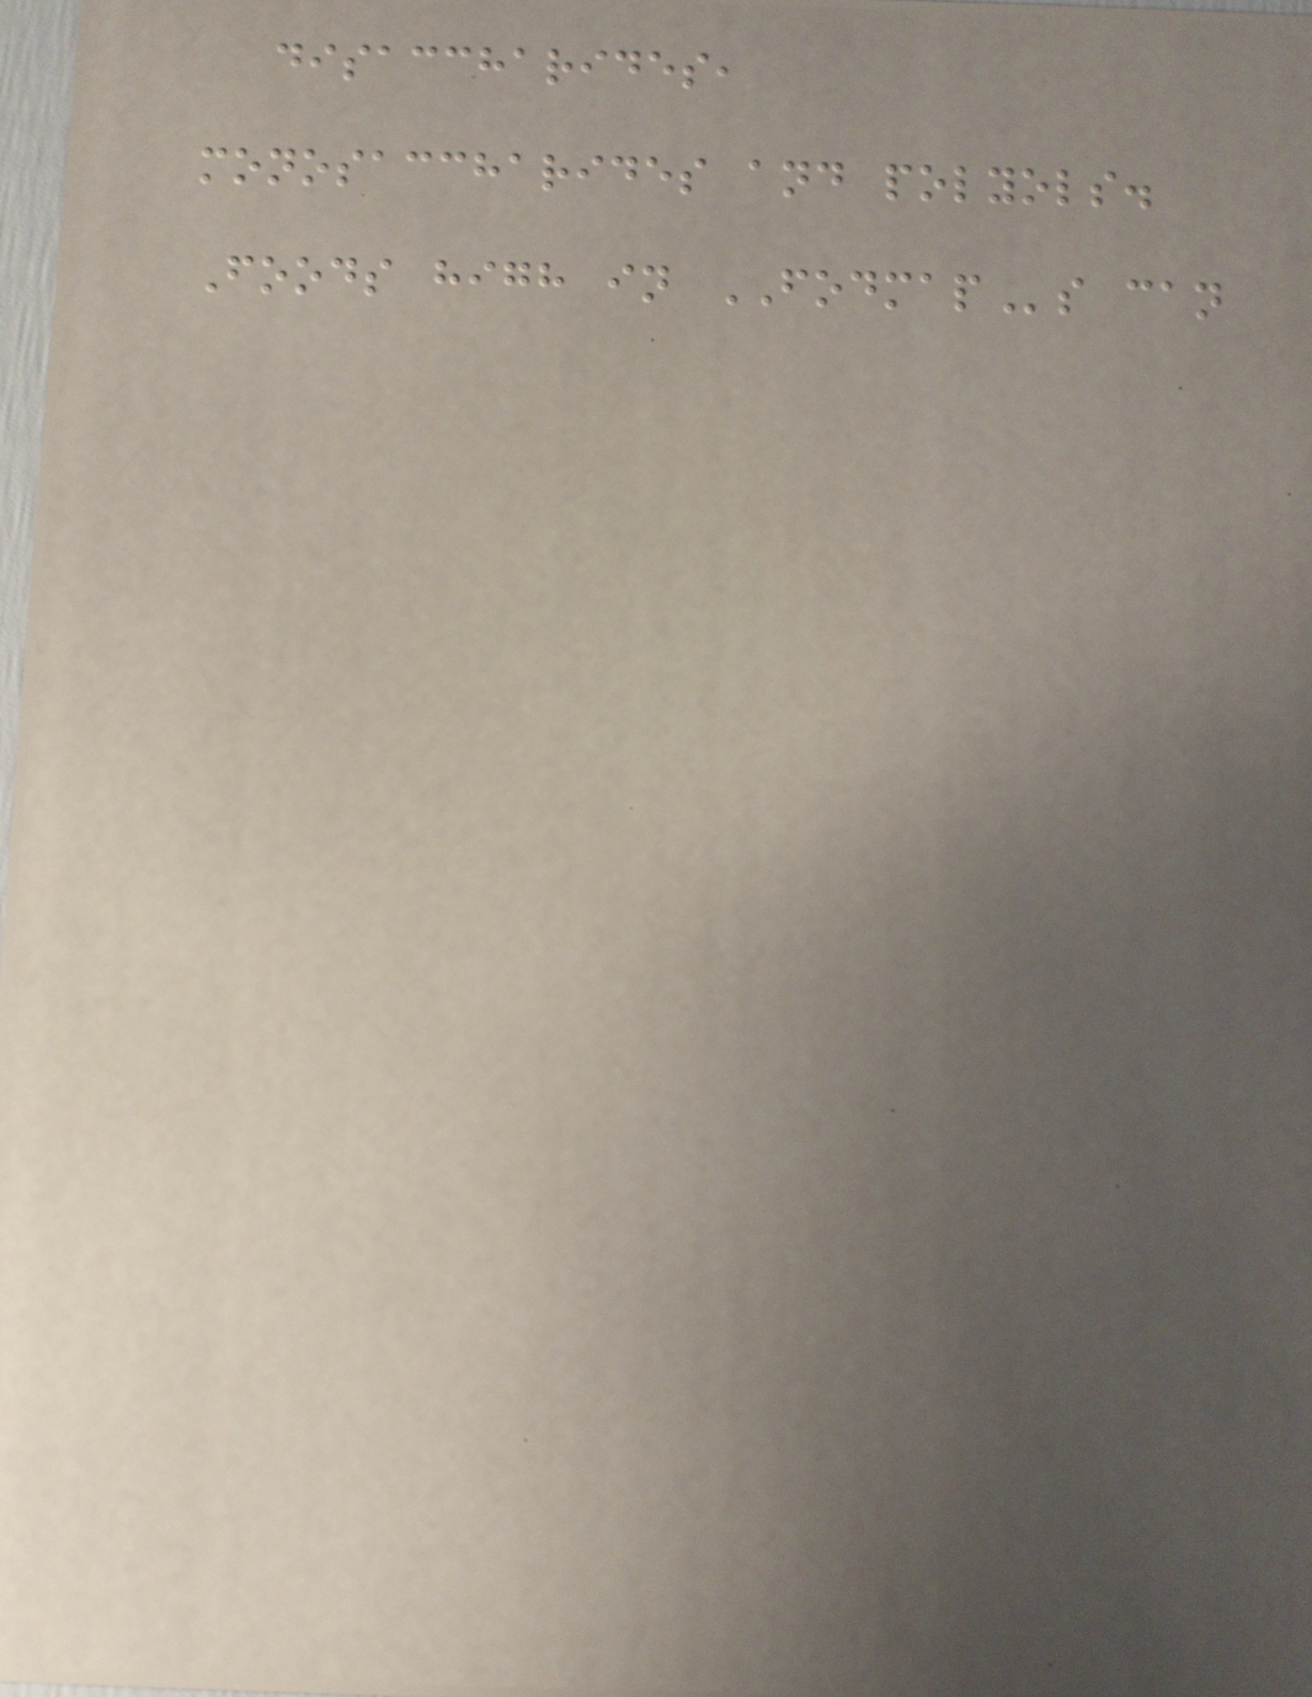disaccharides,
monosaccharides and polyols.
Foods high in FODMAPs can
